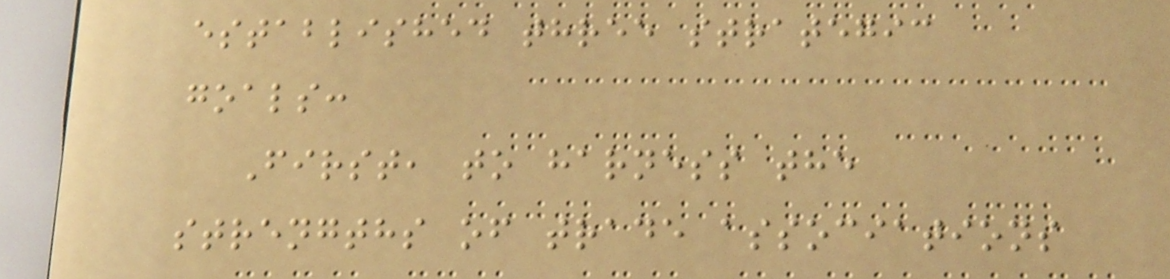established three strategic
goals:
First, to harness the
strengths of trade associations
